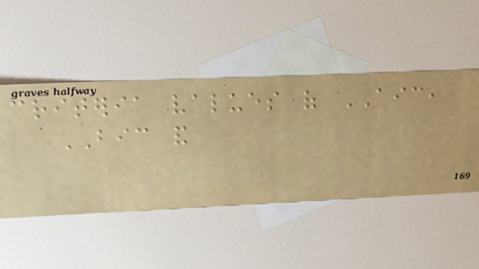criteria values of AIC,
BIC and
